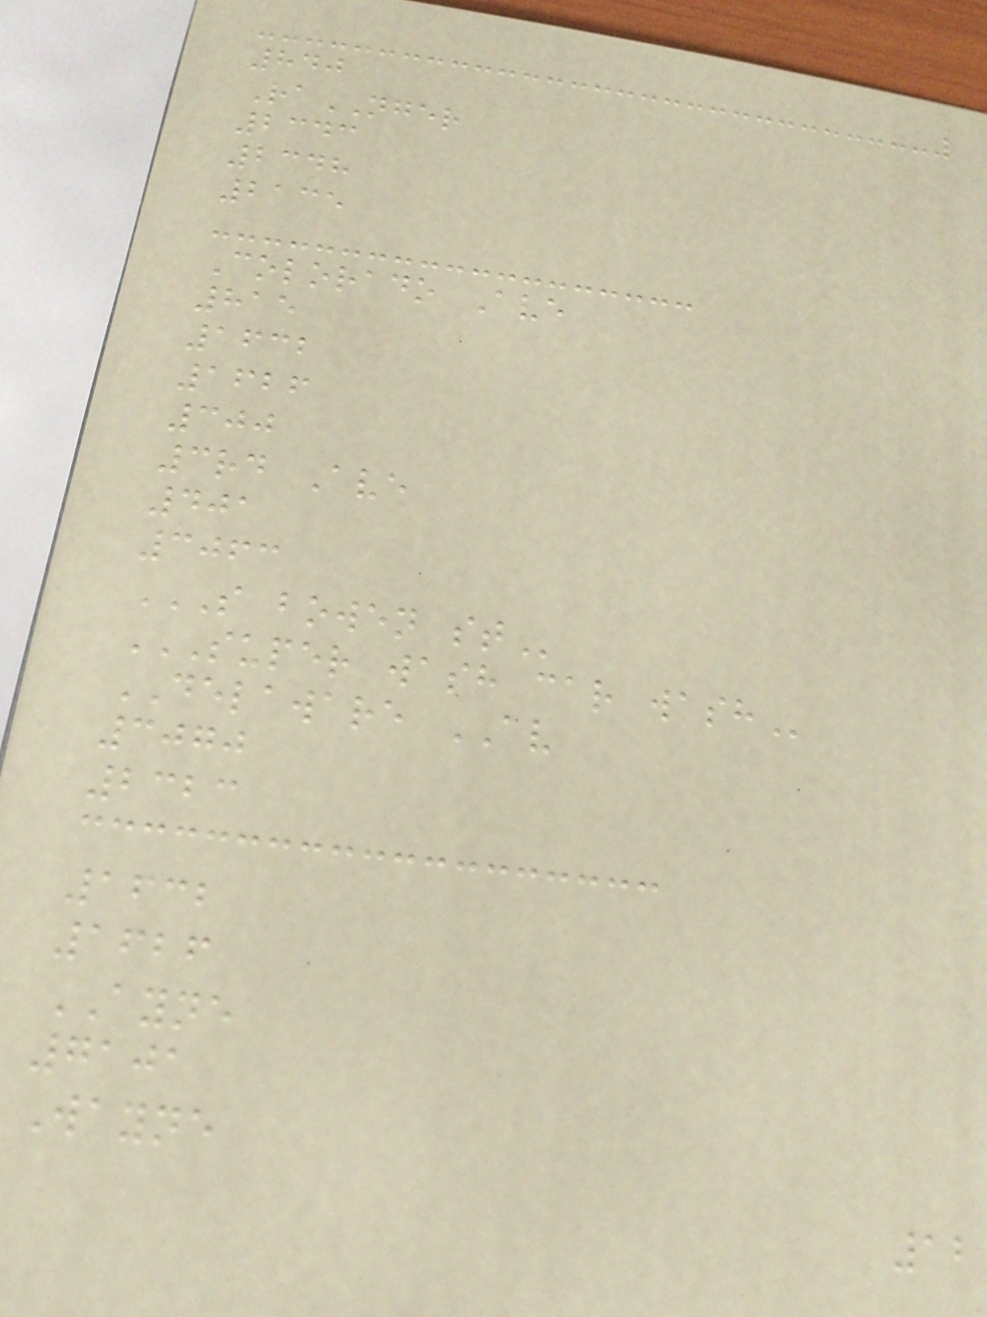840
RaNGER
2343
2348
2135
Colorado Ave
815
1632
1626
300
3rd Ave
401
3063
S BOWEN ST
SUPER WASH CAR WASH
DELAWARE AV
3070
2323
1632
1626
AYNE
7101
Wayne
12
